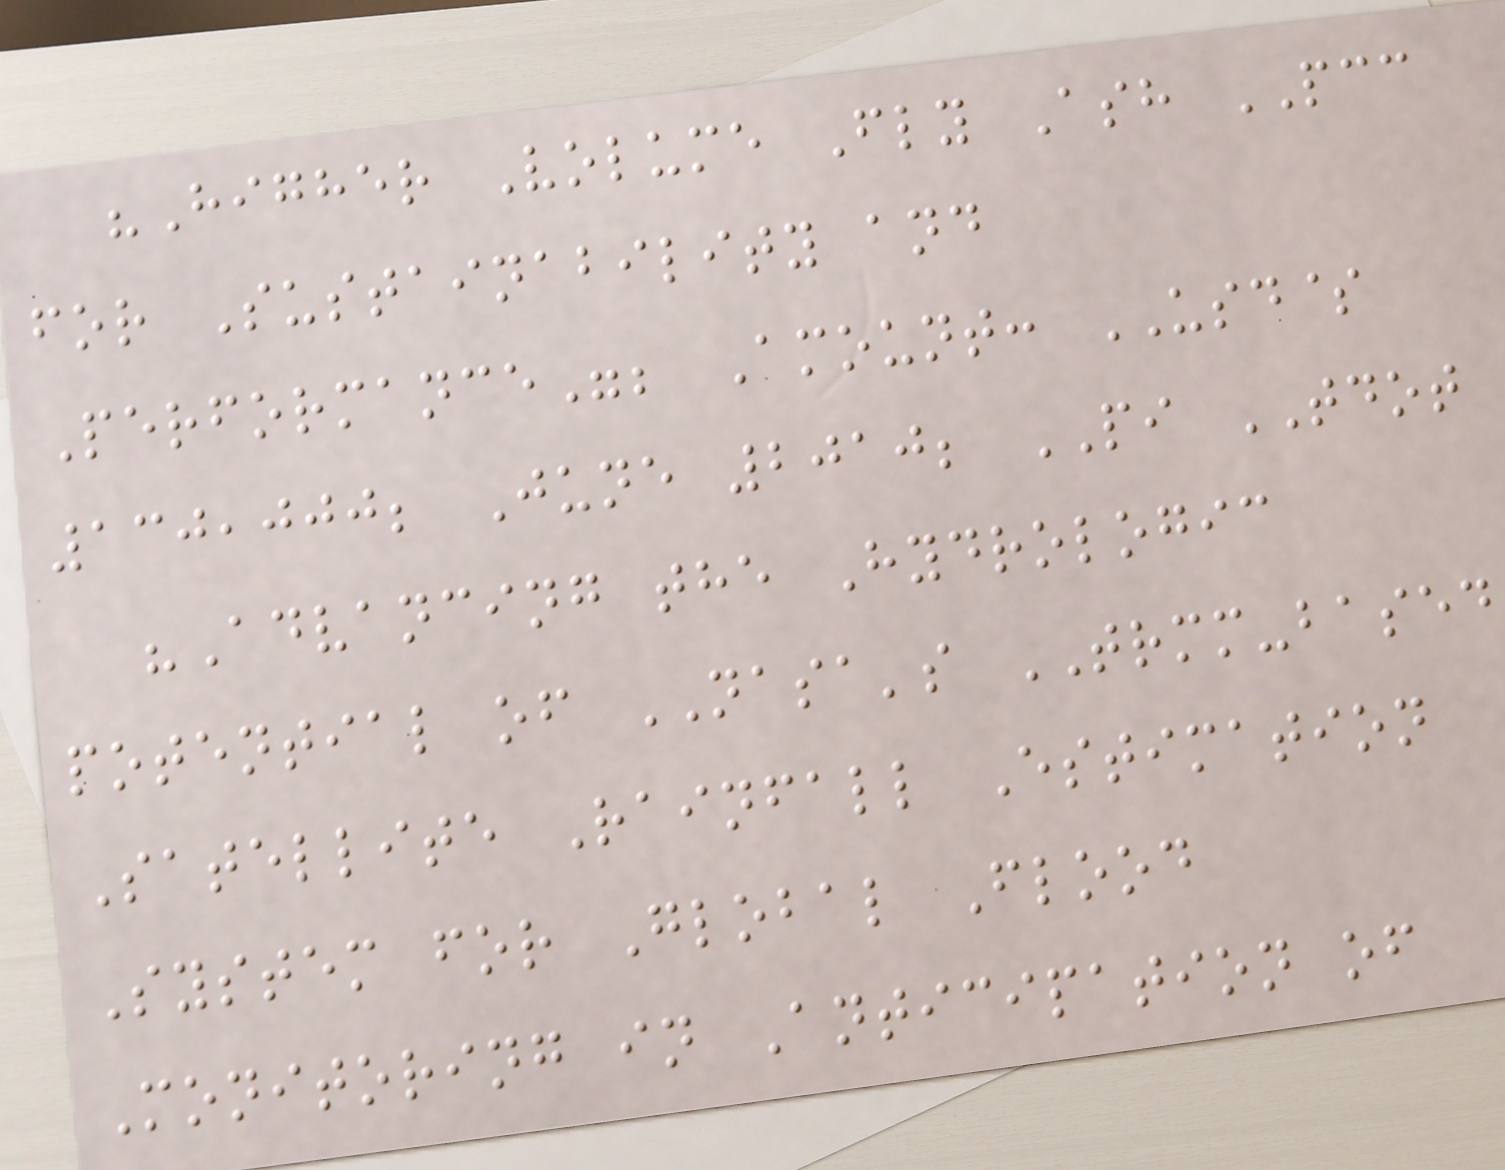"Higher Volume Fly Ash PCC
for Sustainability and
Performance"; Amount: USD$
130,000; June 2010; PI TDOT
"Advancing the Hydrologic
potential of NASA's TRMM-based
Satellite Rainfall Estimation
System for Global Flood
Monitoring in Anticipation of
